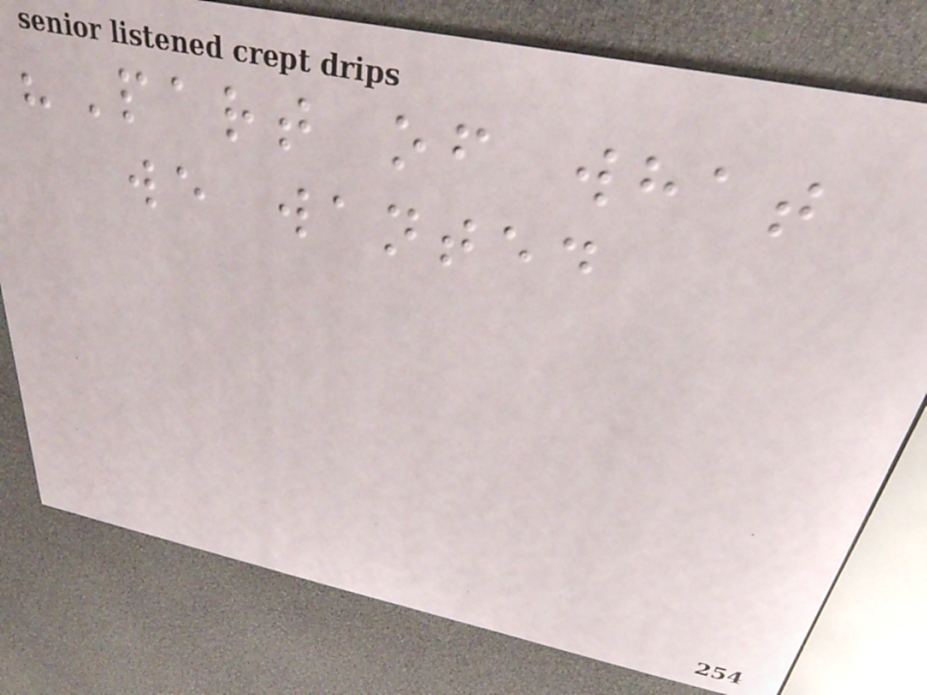"Part of what
we wanted
